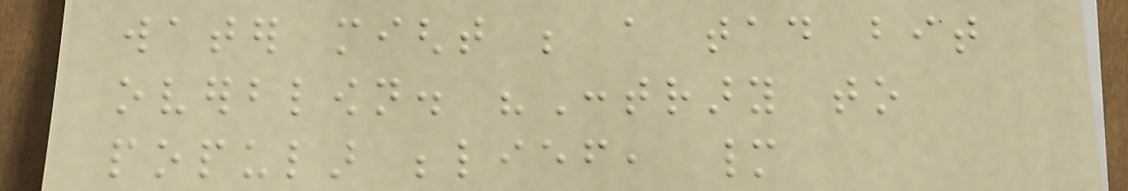water might be a tad bit
overblown. "Contrary to
popular belief, many
